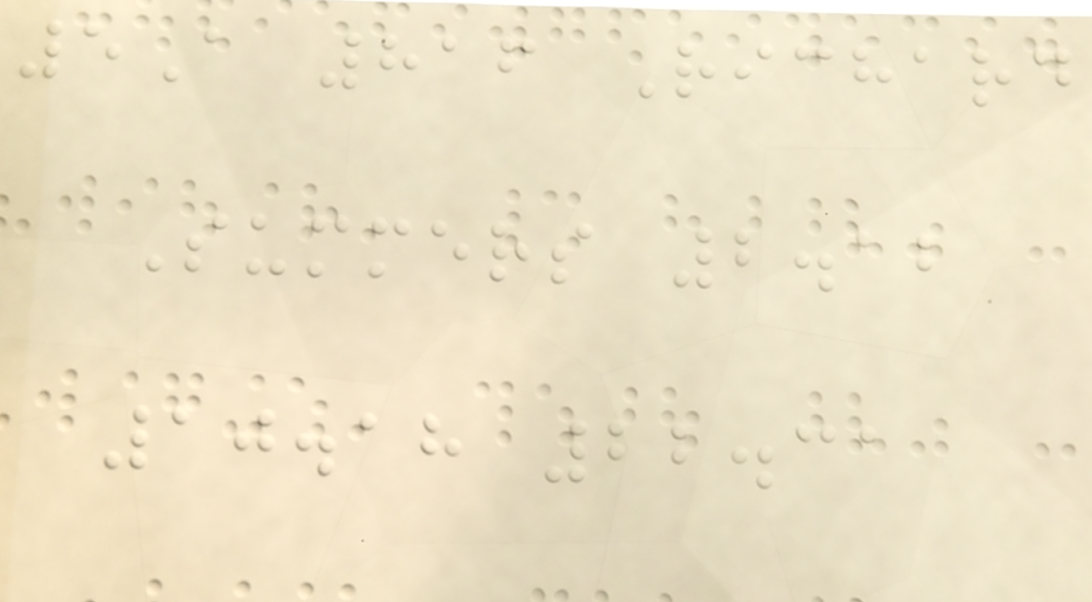5A 816 Richard
Summers 2.12
10.18 22.31
